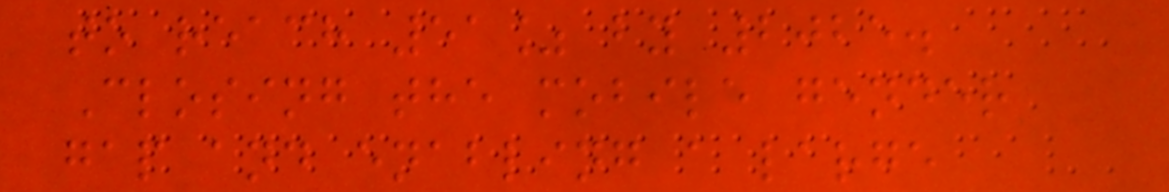to reach 51% by 2025.
Closing the mobile gender
gap and enabling a large
